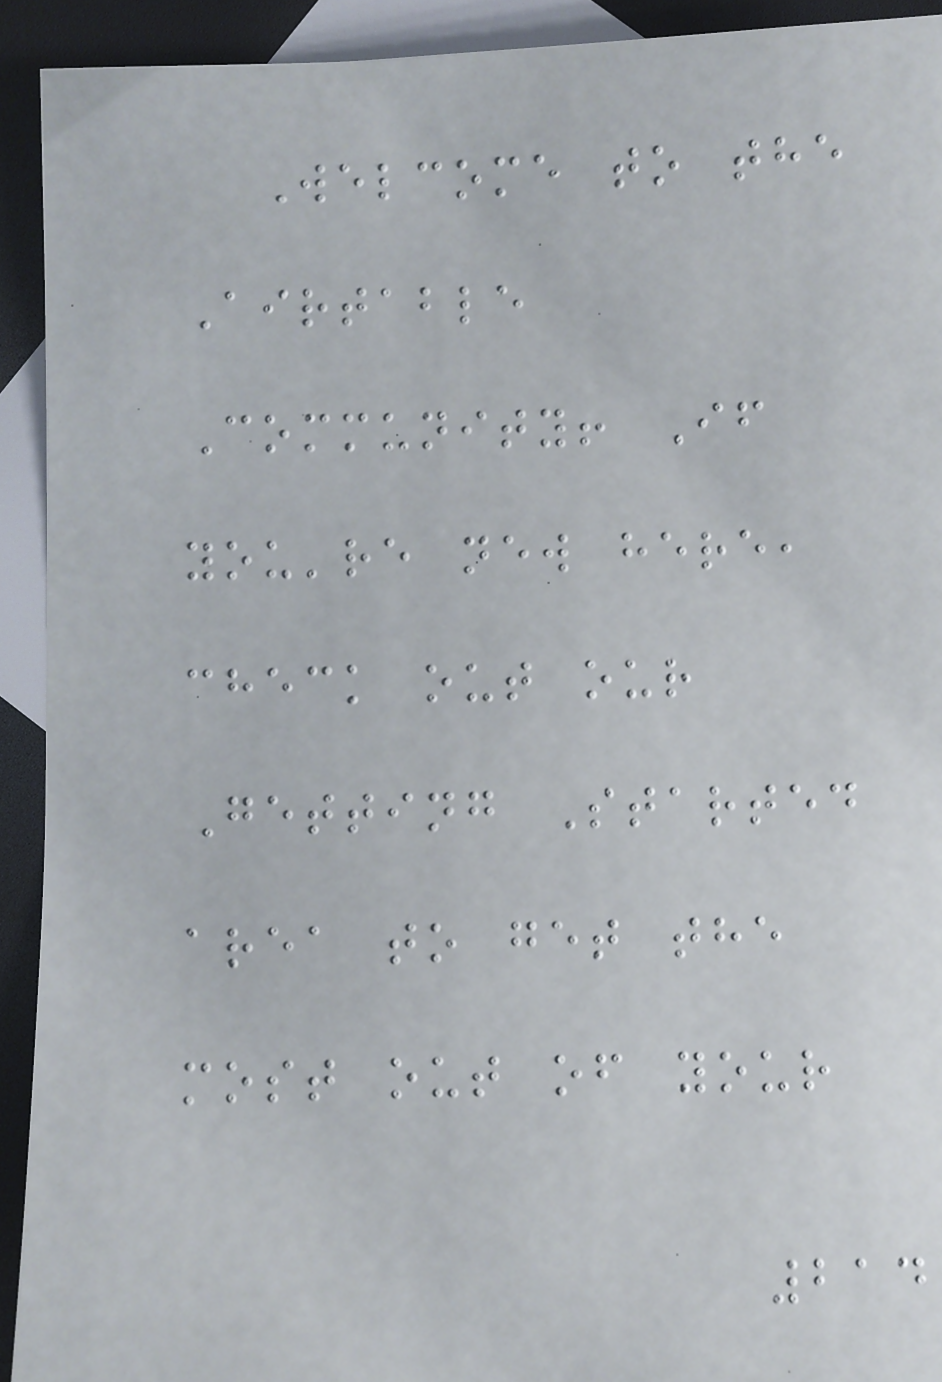Welcome to the
Airtable
Community! If
you're new here,
check out our
Getting Started
area to get the
most out of your
214
